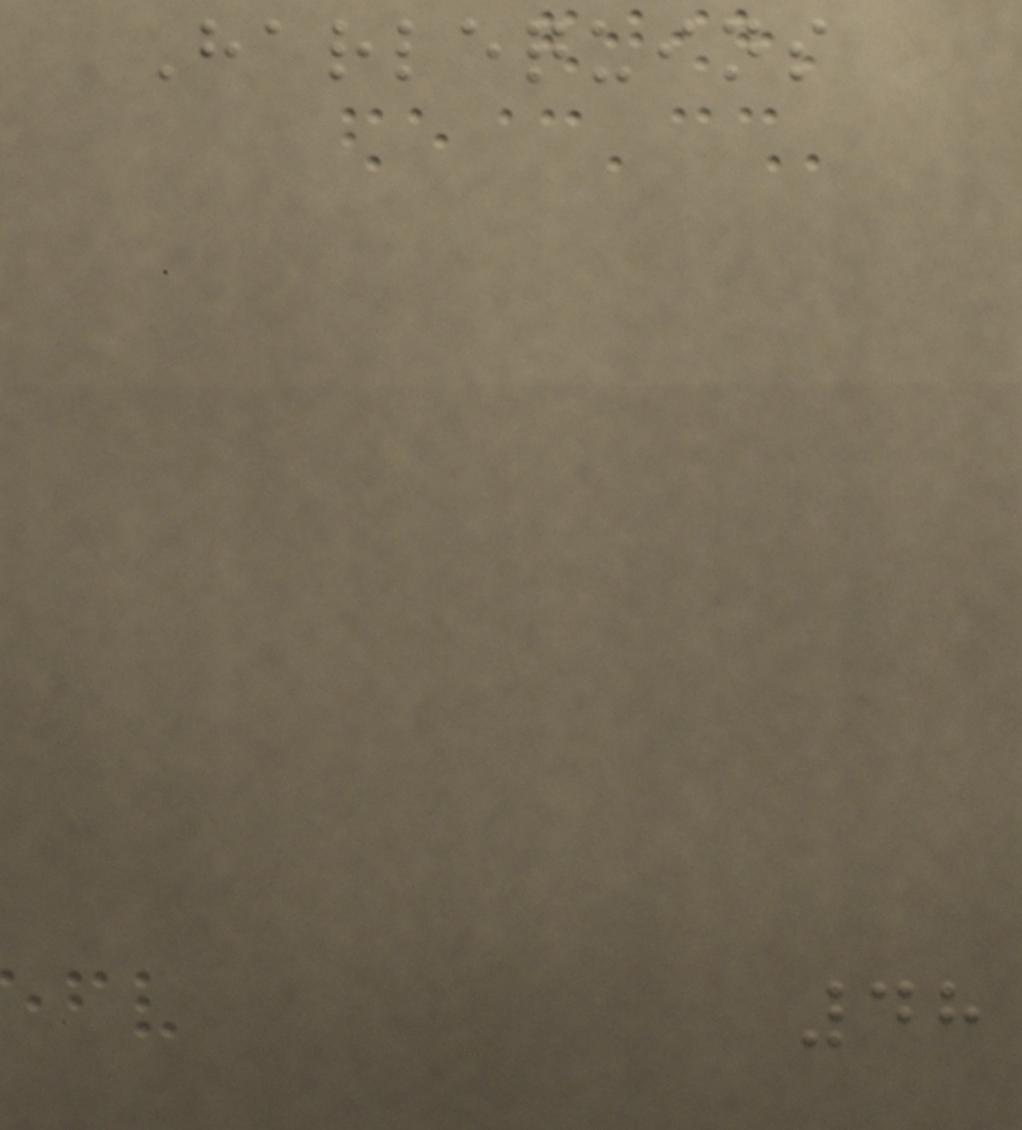Harlequins
48
